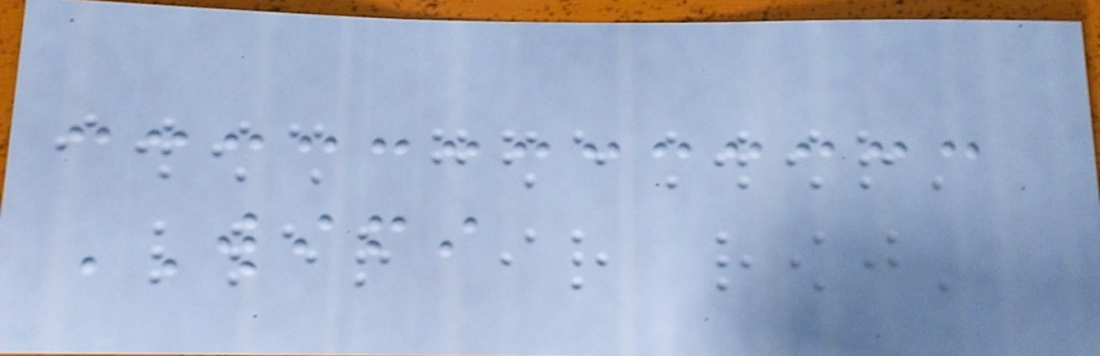WIFI
